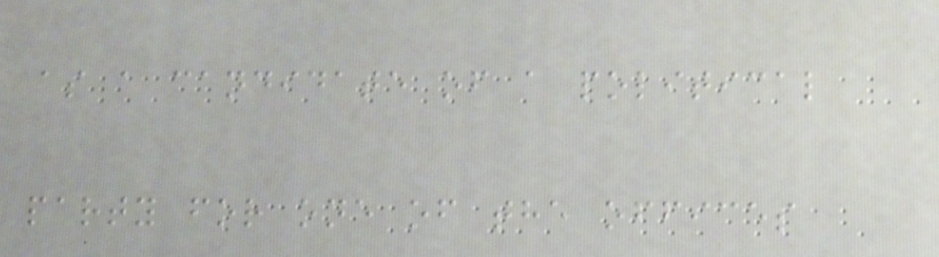as a candidate of a political
party for one of the offices
